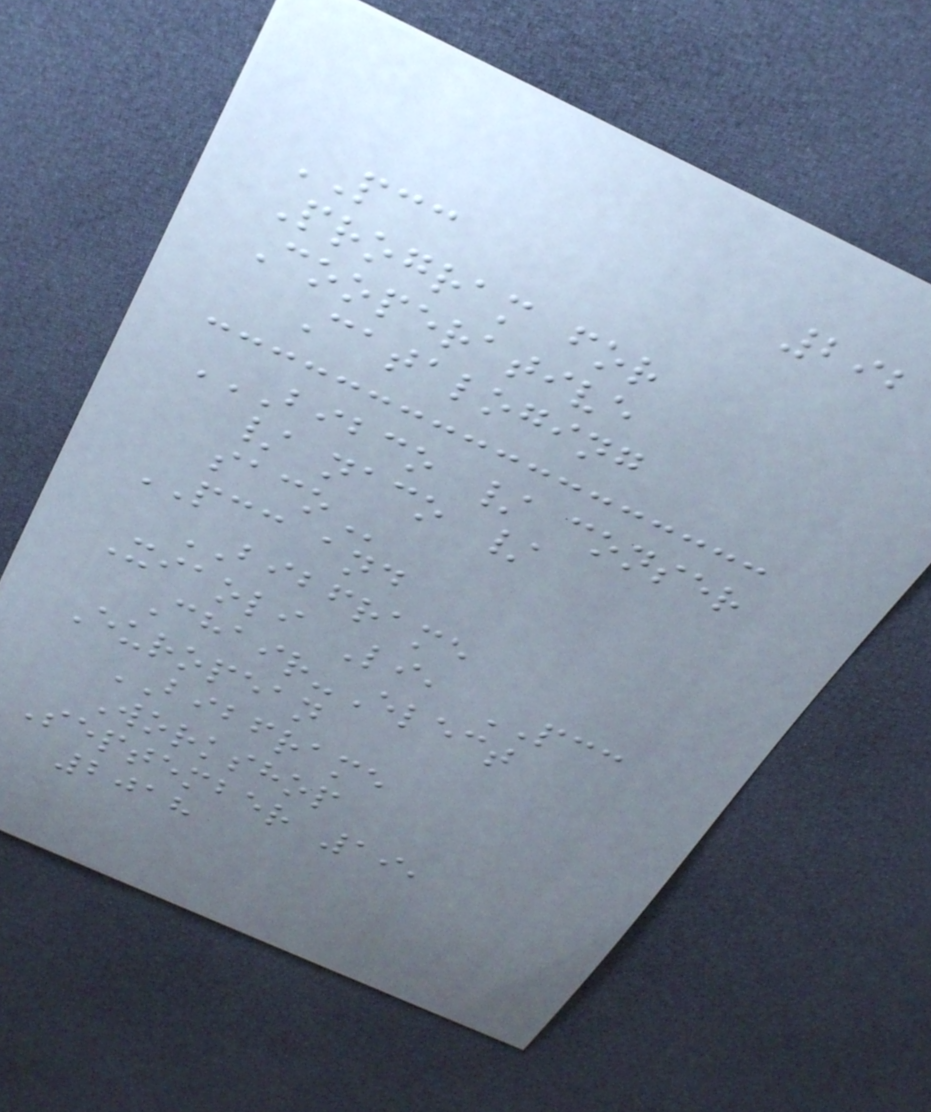292
PCC
Program for
Cooperative
Cataloging
BIBCO / CONSER
/ NACO /
SACO
PCC and
BIBFRAME
Xiaoli Li, PCC
Chair-Elect
European
BIBFRAME
Workshop
September 19,
2018
